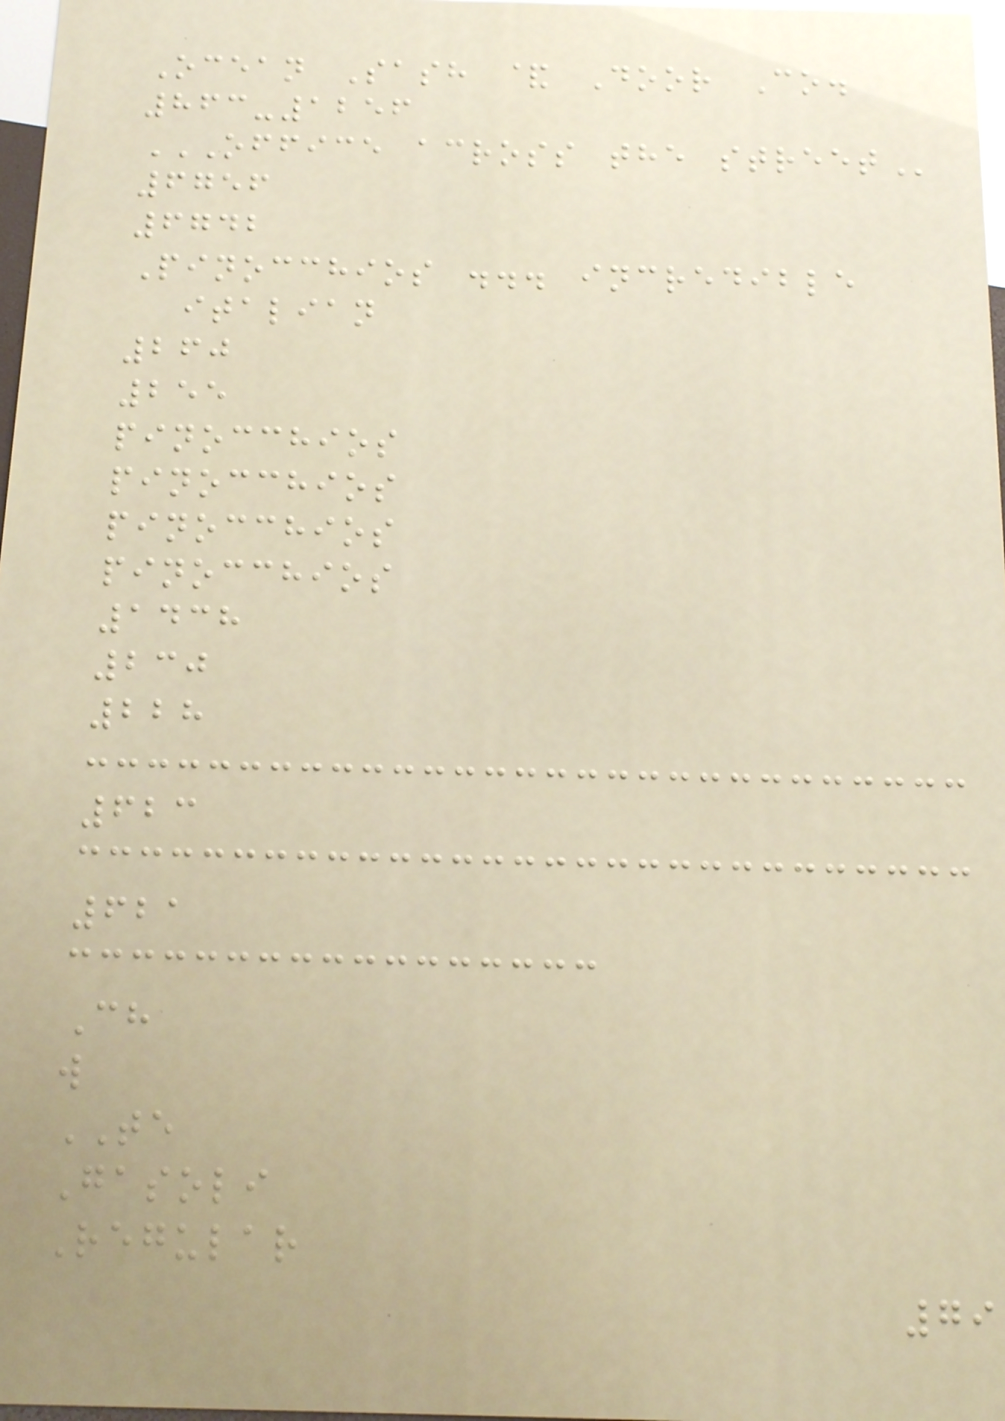Ocean Sash & Door Co.
863-1256
OFFICE ACROSS THE STREET
6756
6742
Pinocchios ... incredible
italian
260
255
pinocchios
pinocchios
pinocchios
pinocchios
1438
230
228
623
621
Ch
w
TE
Gasoli
Regular
79
